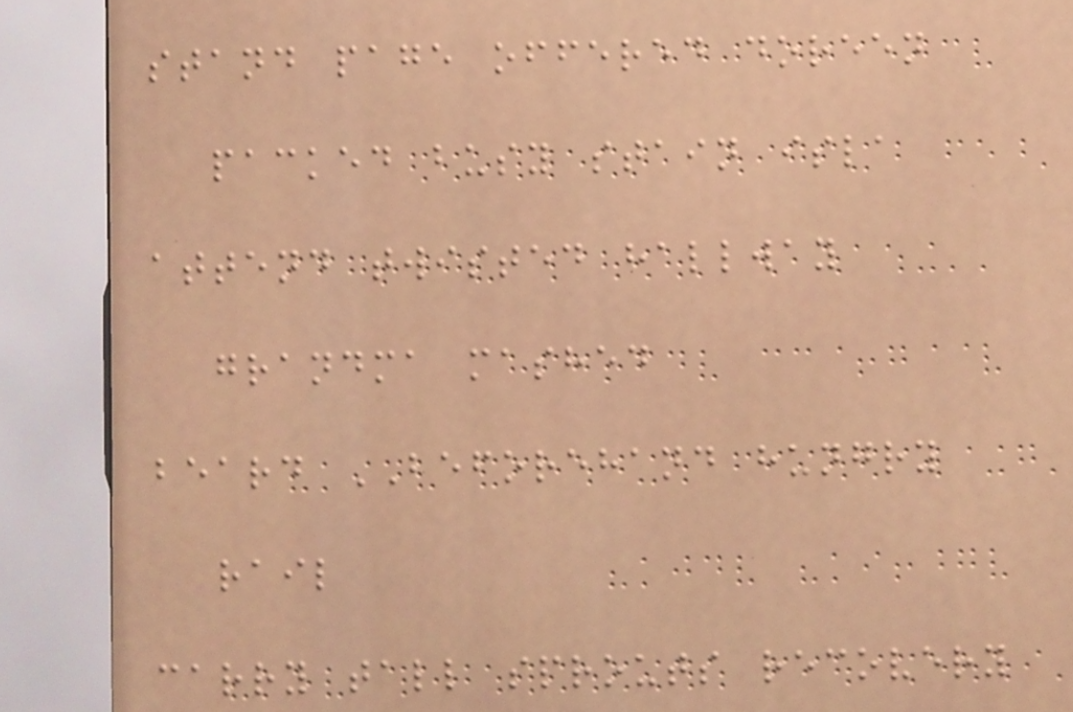stand page offered doreen
packed busy stain isla
attend twisted hallway
grandma mashed
beard BEFOREHAND hungry
rail
carry tall sprouts recovery
